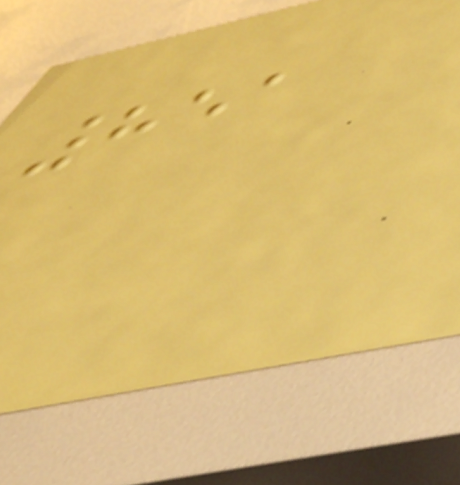851
